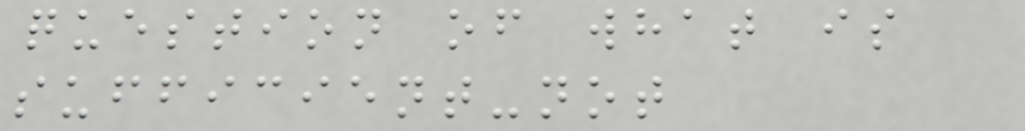question of what is
sufficient-not
